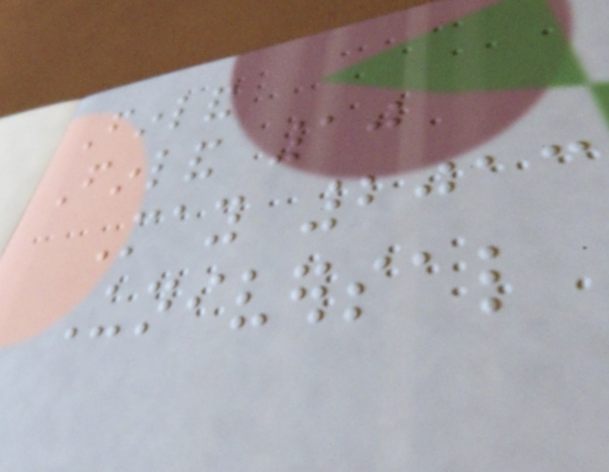Finland
Finland 10
May 2013
Universal
